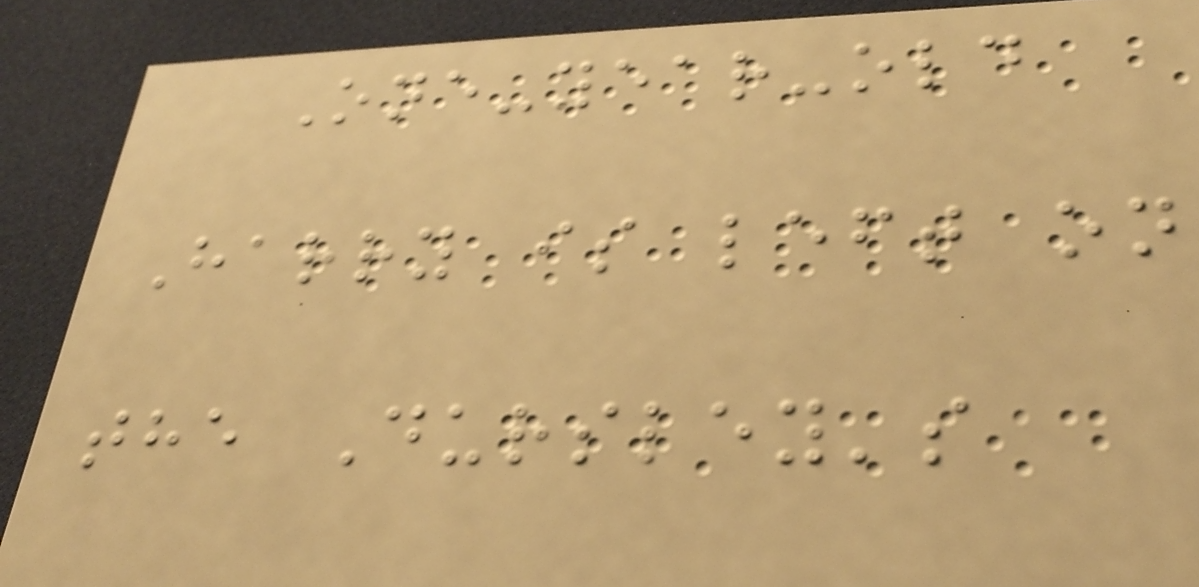One-year-old
Harry is left on
the Dursley's
